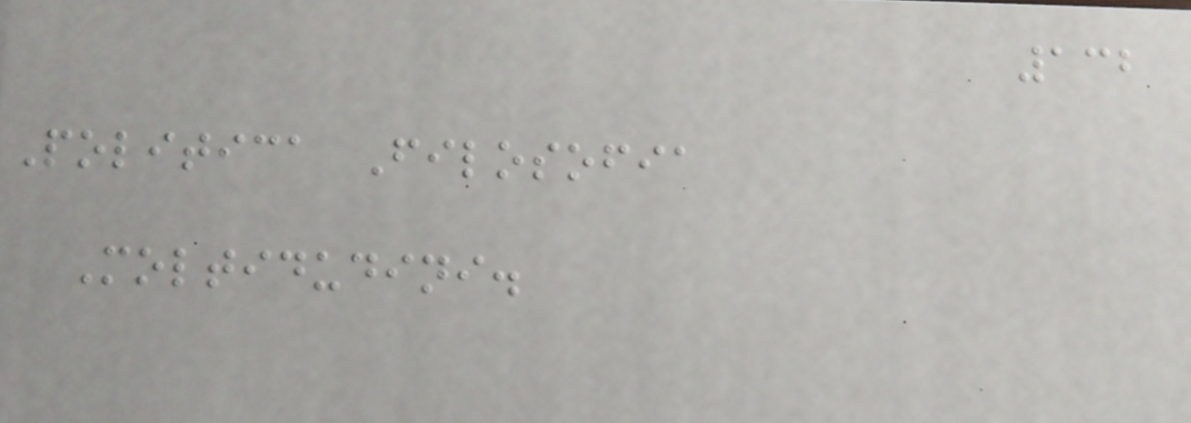132
Politica Filosofia
Moltidudini.
